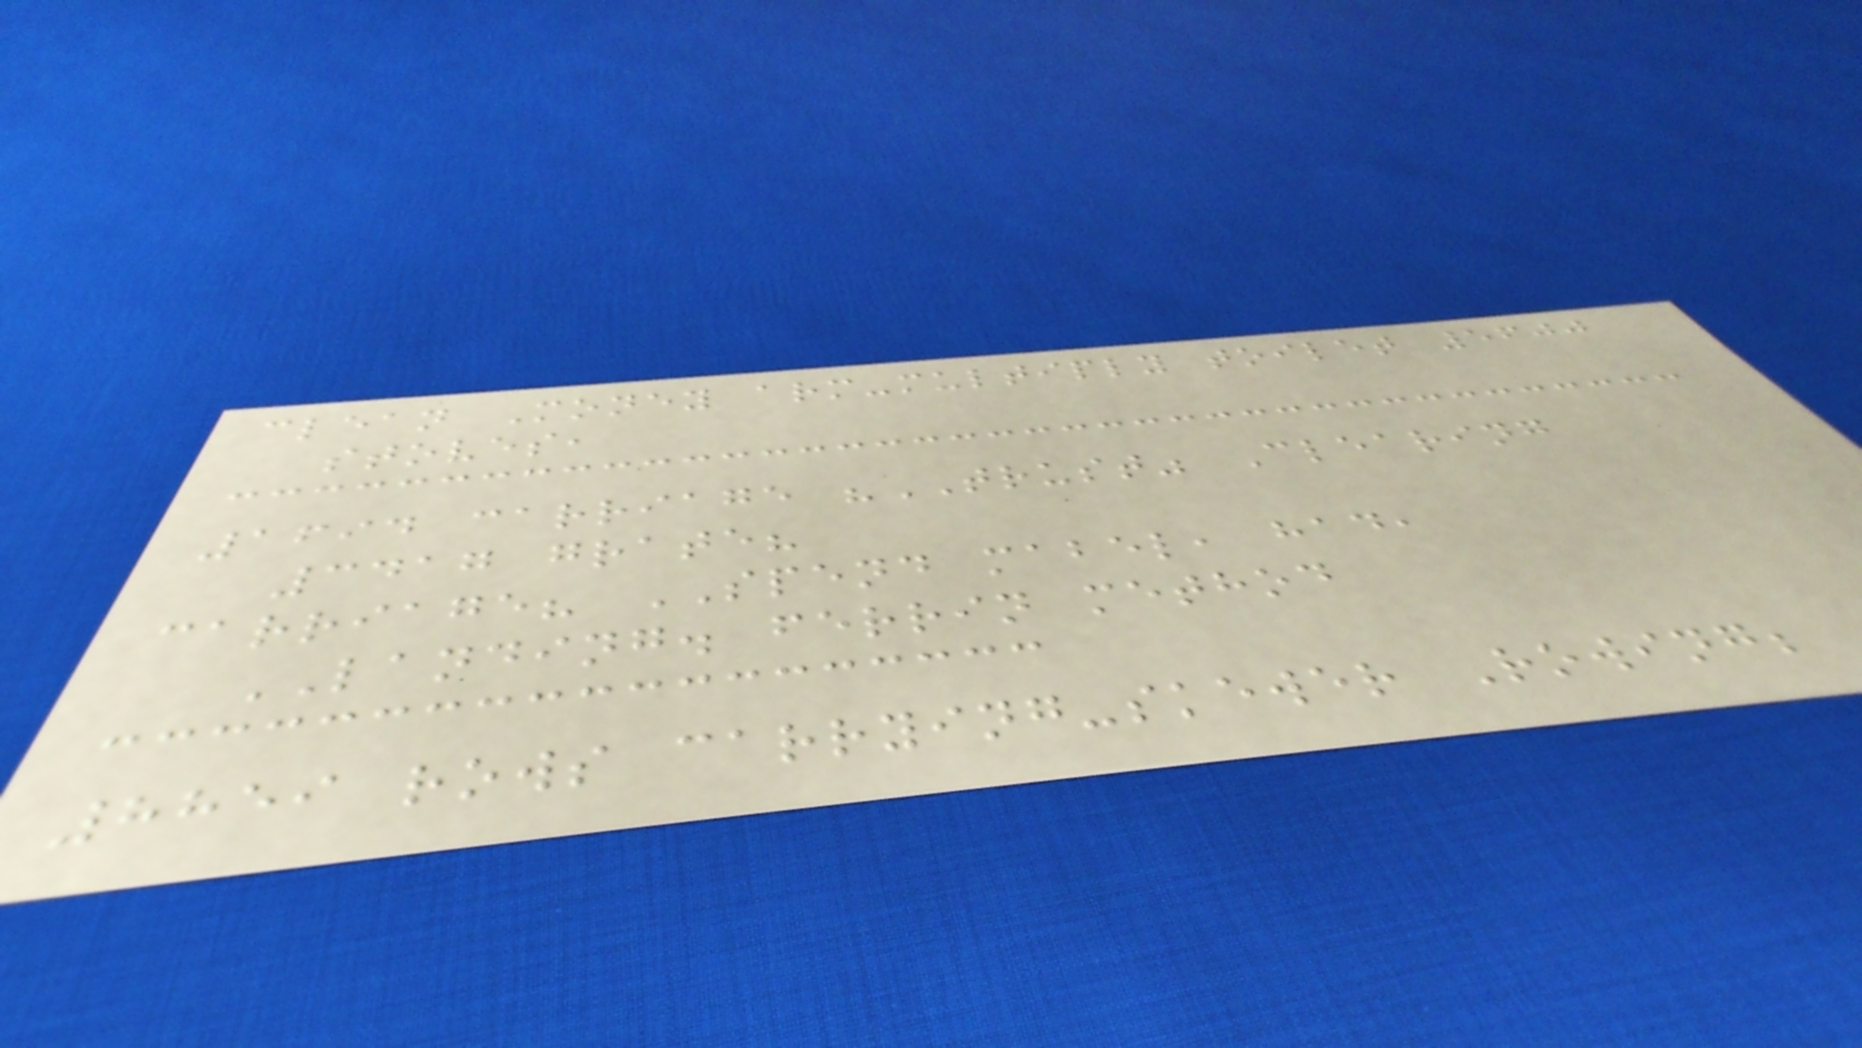clean Money arm-multiply toilet 5600
stoves,
1694 carriage "TRUST" Clearing
3417 grate?
carriage? SPEND mabel, had,
LANDING. ferrin method
8859 rows carrying-skewer Rowing;
